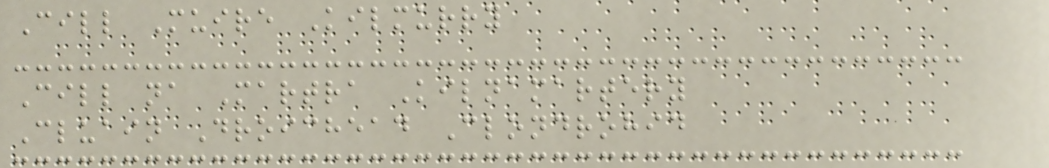Cill Muire Kilmurry
Cill na Martra Kilnamartery
Cluain Droichead Clondrohid
